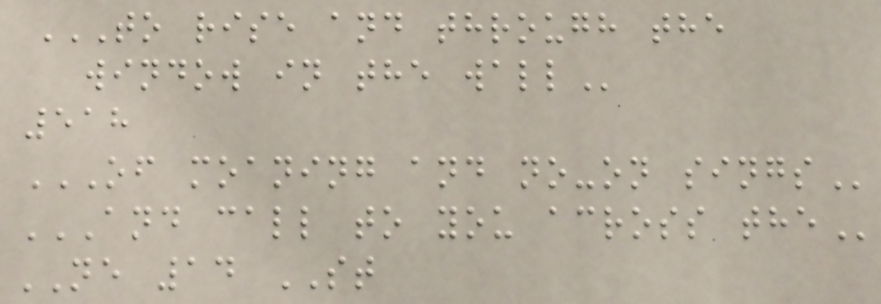TO RISE AND THROUGH THE
WINDOW IN THE WALL
518
OF MOANING AND NO-ON SINGS
AND CALL TO YOU ACROSS THE
NE 14 ST
